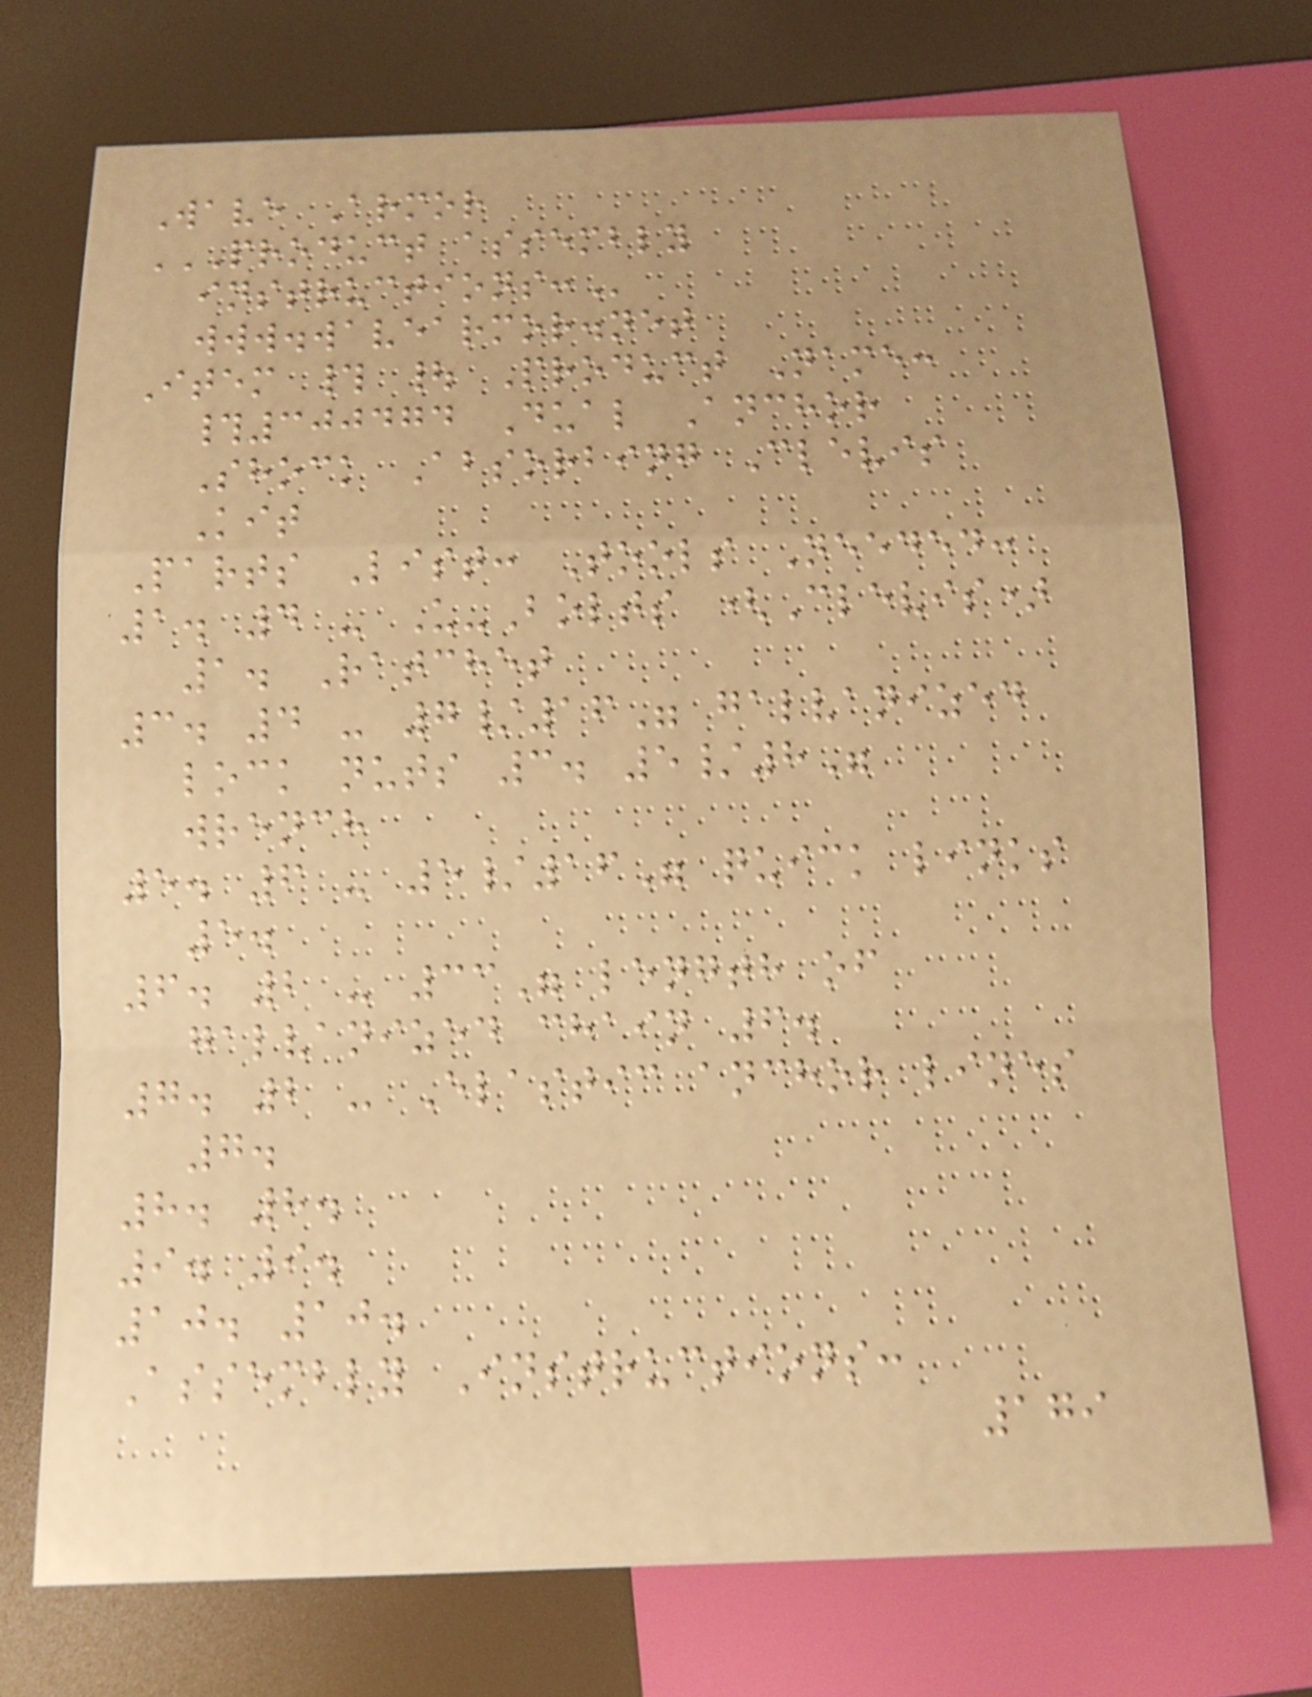Wave Armor
PRODUCT ASSEMBLY
INSTRUCTIONS:
www.wavearmor.net
Item # | Product Name:
#300474 Dual Anchor
Shock Absorbing Clevis
Kit
Parts List: Tools Needed:
1. 4 - U-Bolts (Clevis)
1. Ratchet
3. 4 - 7/16" galvanized
lock nuts 3. 5/8"
wrench
5. 6 - 5/16" quick links
5.
6. 2 - 33" length of
galvanized chain 6.
7. 2 - Elastic anchor lines
7.
8. 8.
9. 9.
10. 10.
Assembly Instructions:
179
